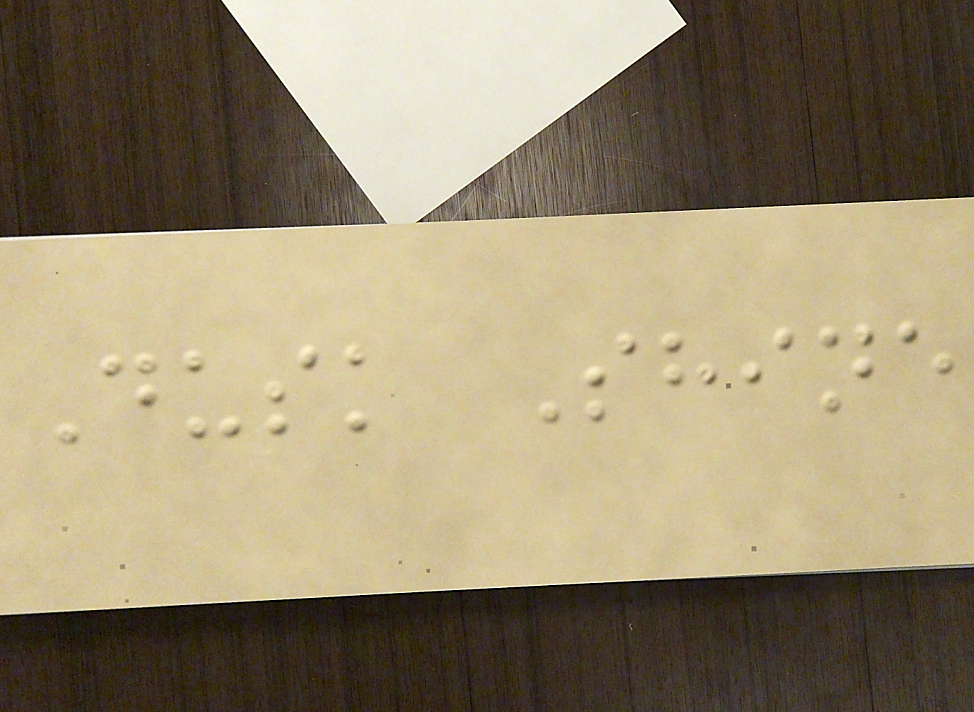Dusk Shine
